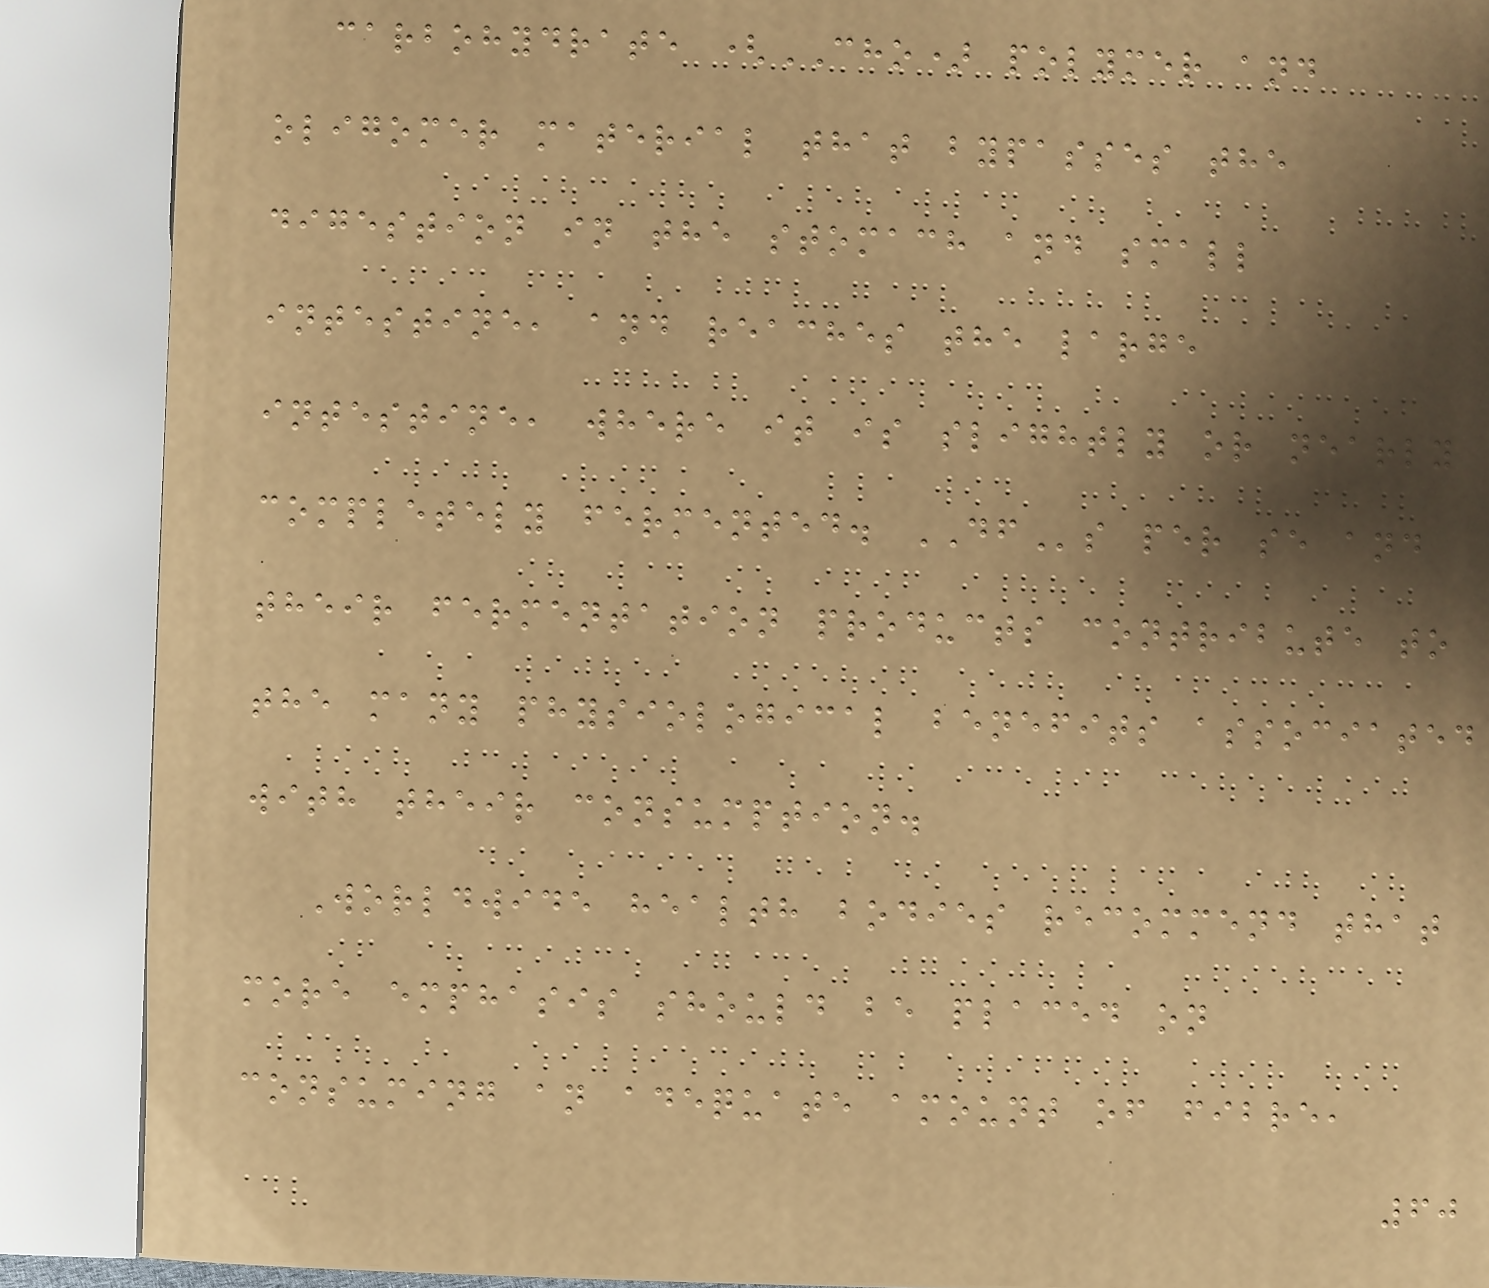carbohydrate (CHO) polymer and
oligomer material that bypasses the
digestion in the stomach and small
intestine, and reaches the large
intestine, where it is slightly or nearly
completely fermented. DFs per se and
their fermentation products contribute to
the many physiological benefits associated
with their consumption.
Worldwide health bodies recommend that
more emphasis should be placed on
consuming an adequate amount of fibre,
60
